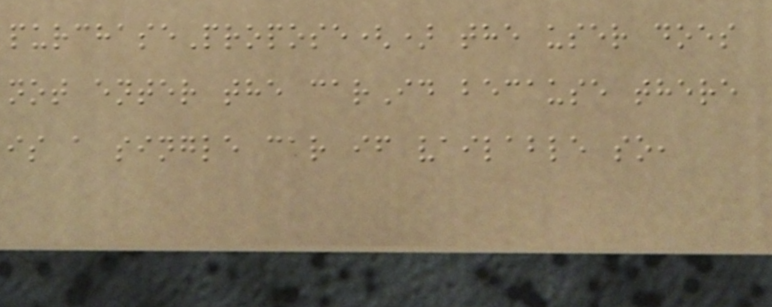purchasePropose() the user does
not enter the carId because there
is a single car if vailable so,
